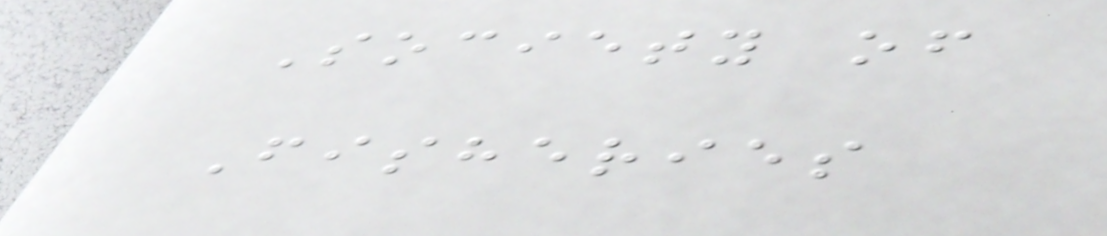Society of
Fisheries
